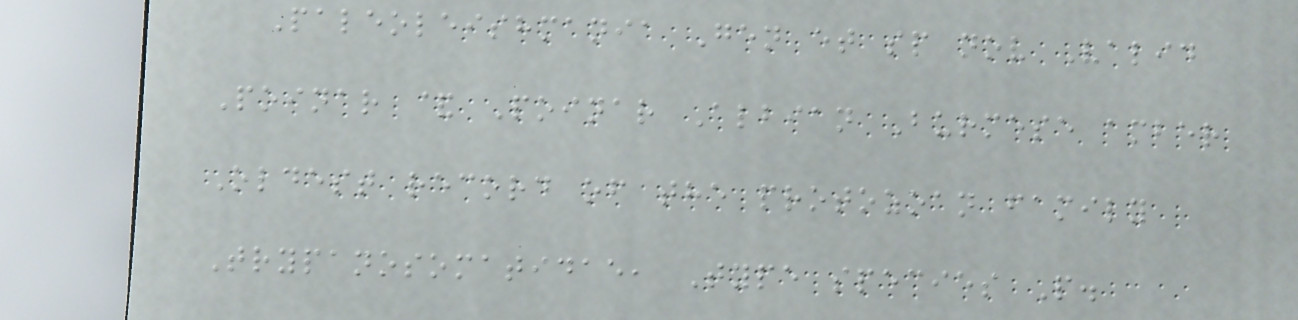Paleoleishmania Gen et sp nov Valid
Poinar & Poinar Albian Burmese amber
Oldest record of the protozoan family
Trypanosomatidae, Type species P.
